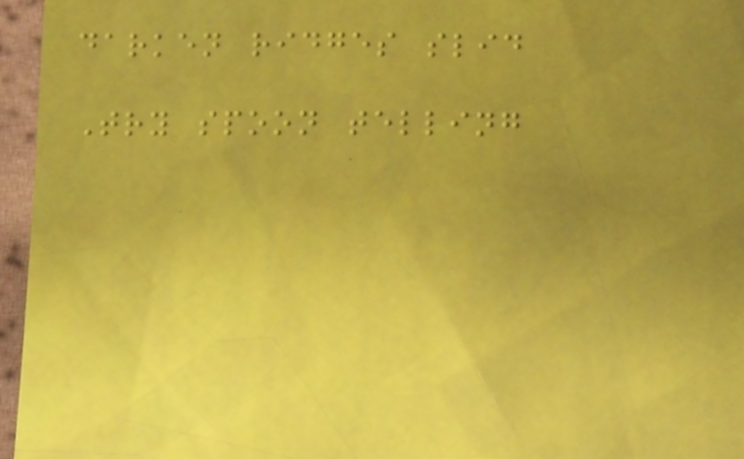darken ridges slid
Try spoon telling
